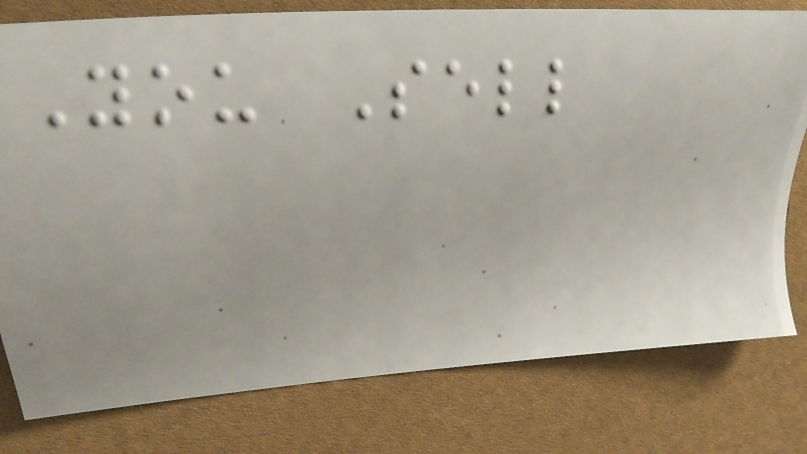You Sell
